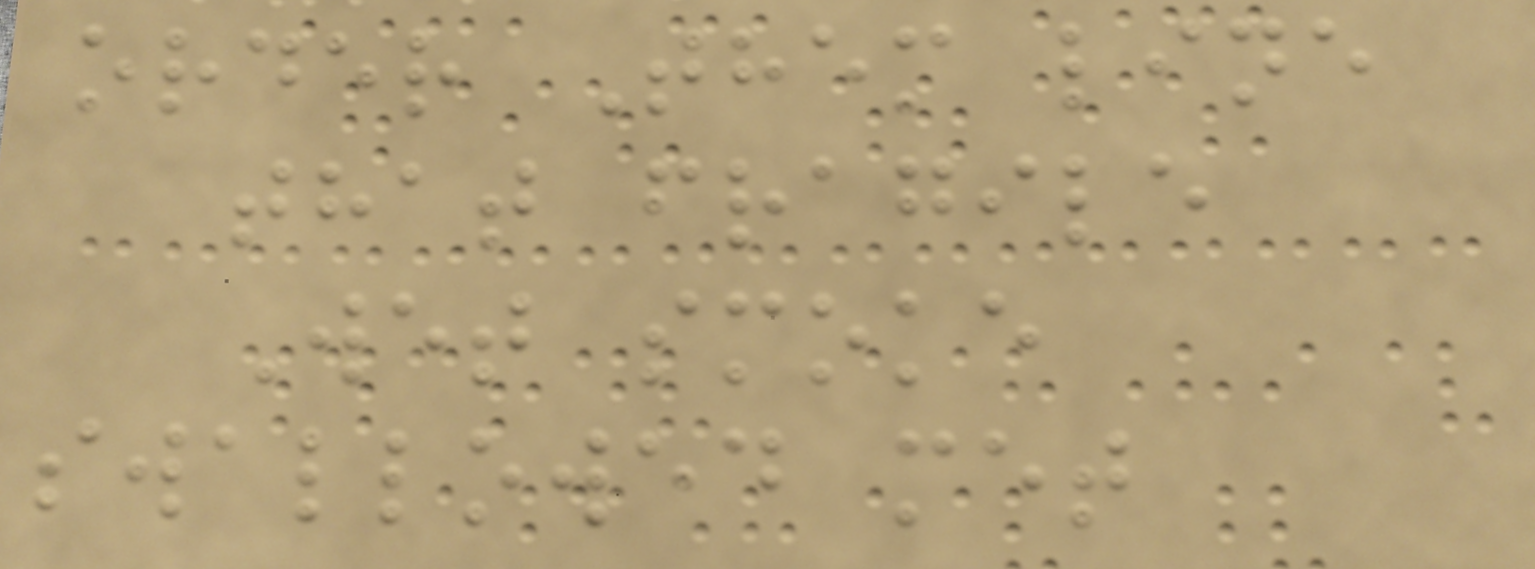order Them line
that fragile
Wet smoke
swallowed met
